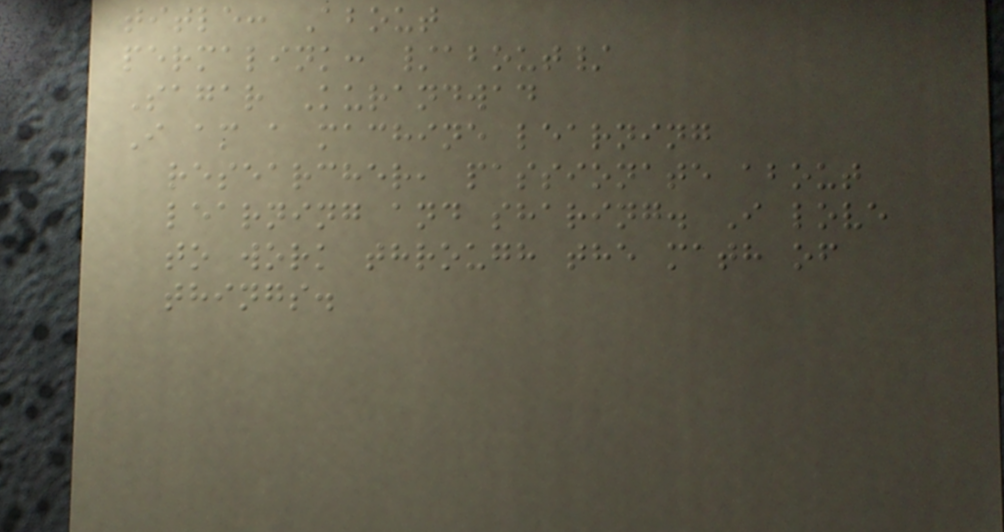title: About
permalink: /about/
Sagar Kurandwad
I am a machine learning
researcher, passionate about
learning and sharing. I love
to work through the math of
things.
